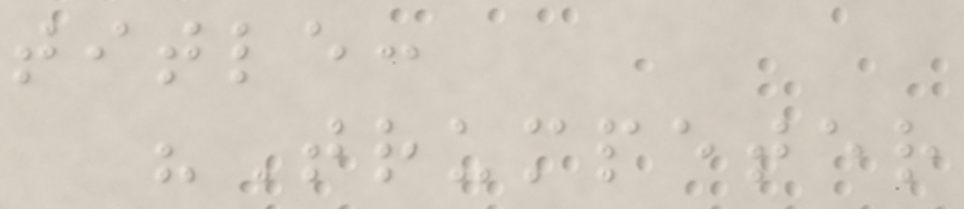title:
"Trumpeter
